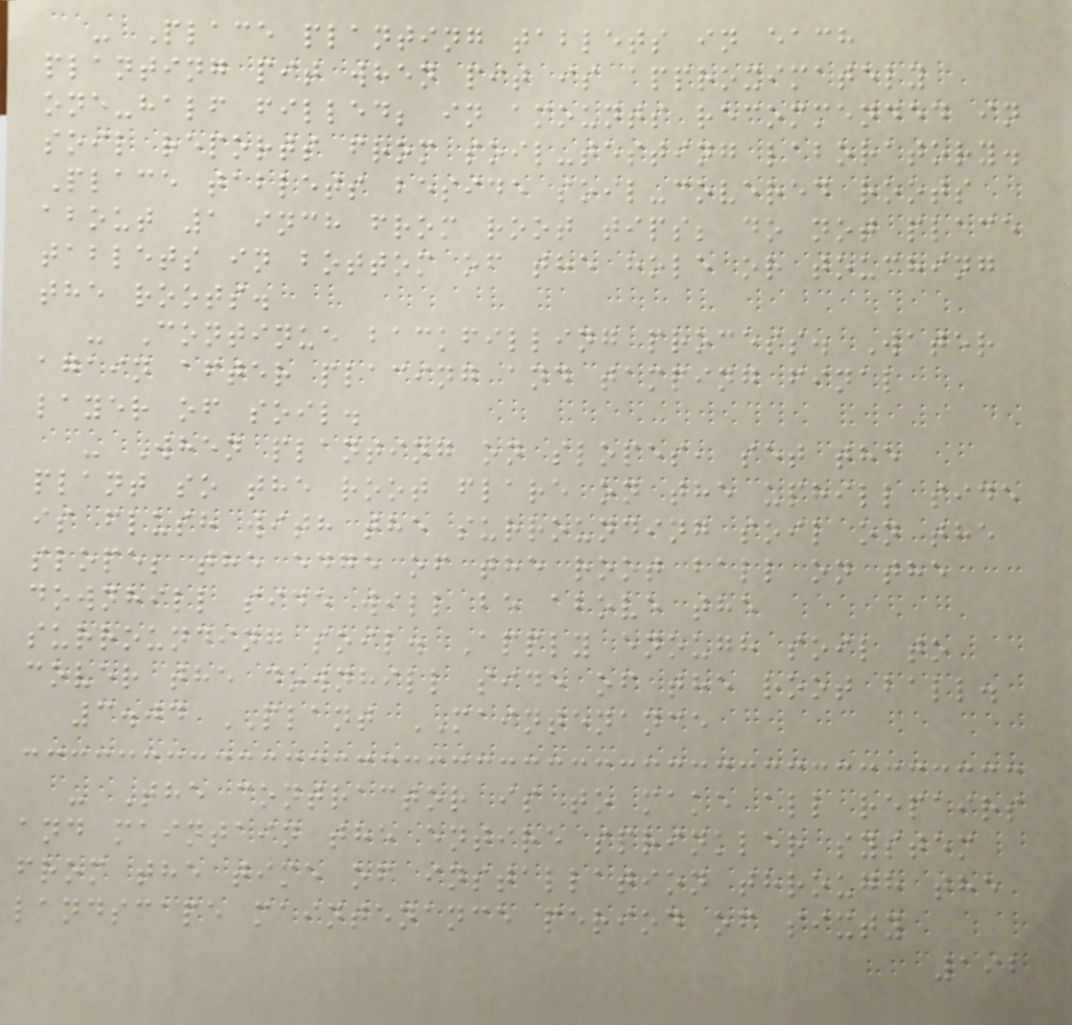- Place planting tablets in each
planting pit when pit is approximately
one-half filled; in amounts recommended in
soil reports from soil-testing laboratory.
Place tablets beside soil-covered roots
about 1 inch from root tips; do not place
tablets in bottom of the hole or touching
the roots.
- Continue backfilling process. Water
again after placing and tamping final
layer of soil.
- When planting on slopes, set the
plant so the root flare on the uphill side
is flush with the surrounding soil on the
slope; the edge of the root ball on the
downhill side will be above the
surrounding soil. Apply enough soil to
cover the downhill side of the root ball.
3.04 PLANT MAINTENANCE
- The contractor is to make all repairs
and maintain the entire sprinkler system
from the time of installation through the
landscape maintenance period of sixty
192
